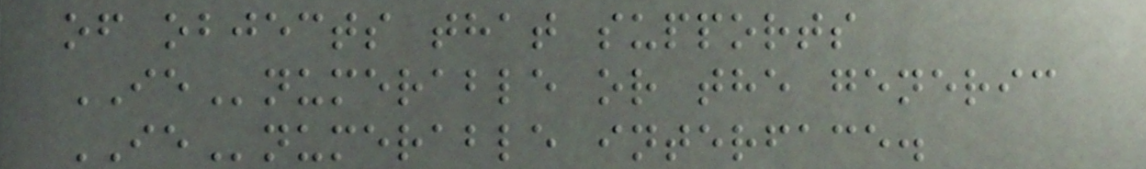of objects that supports
IEnumerable or the generic
IEnumerable interface.
